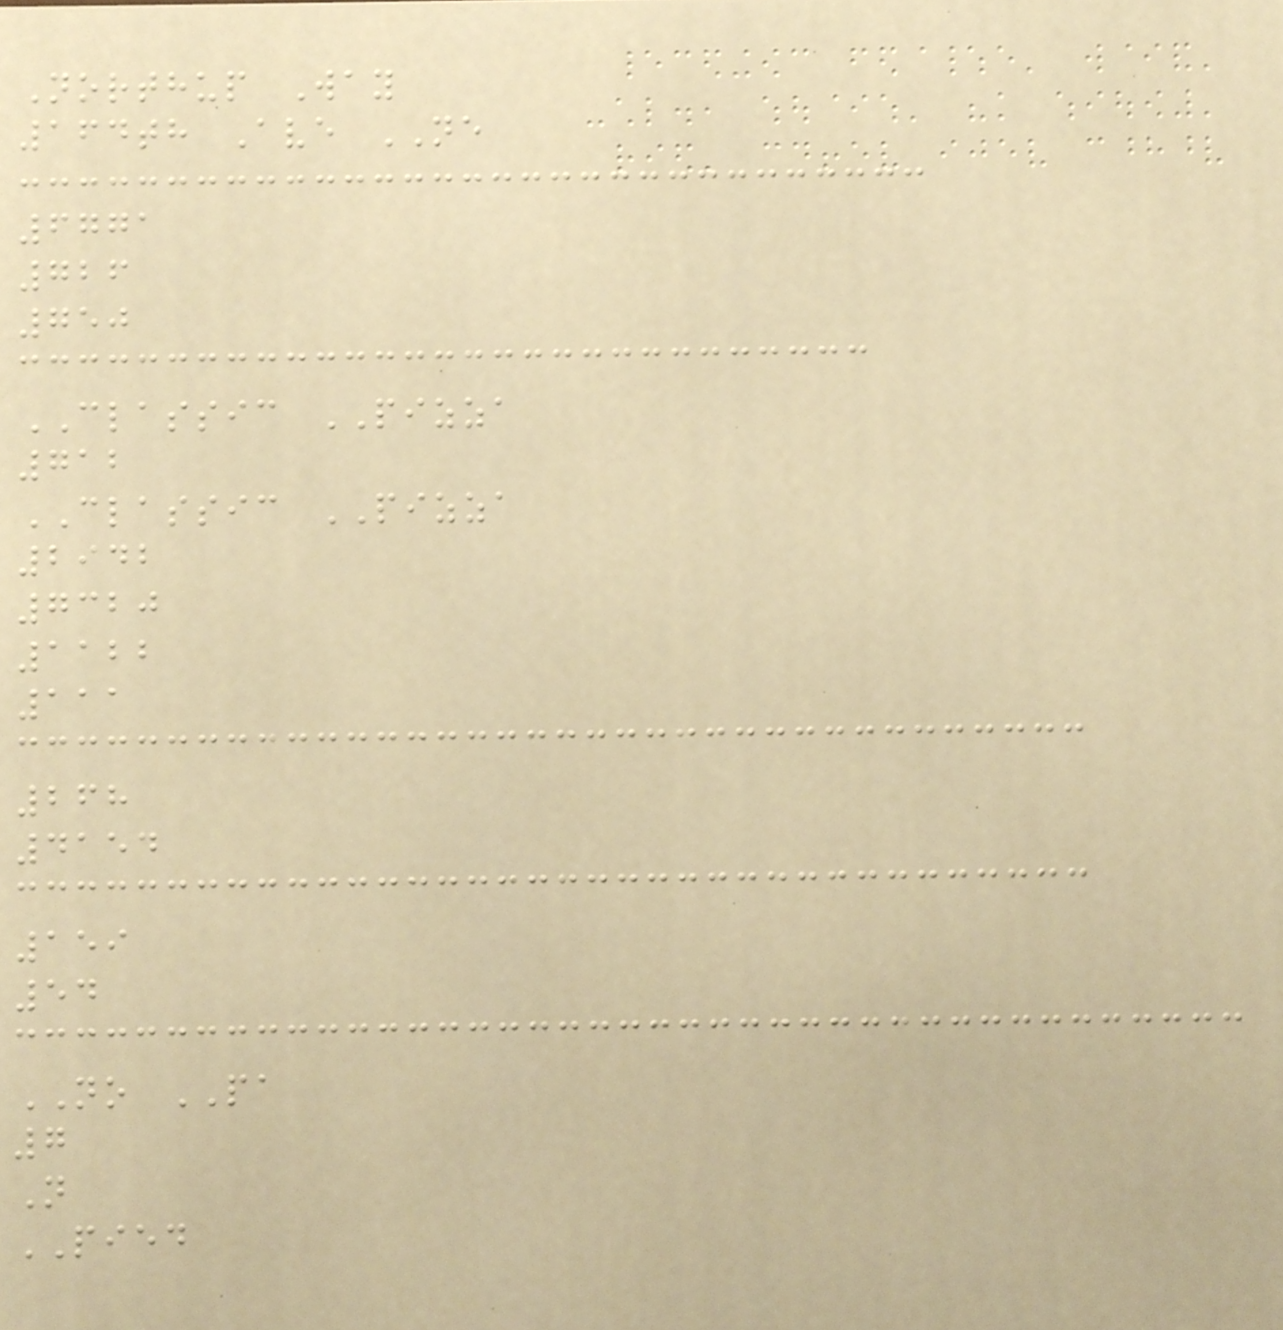Northup Way
164th Ave NE
6771
726
750
CLASSIC PIZZA
712
CLASSIC PIZZA
2942
7320
1122
111
268
4154
159
54
NO PA
7
N
PIED
